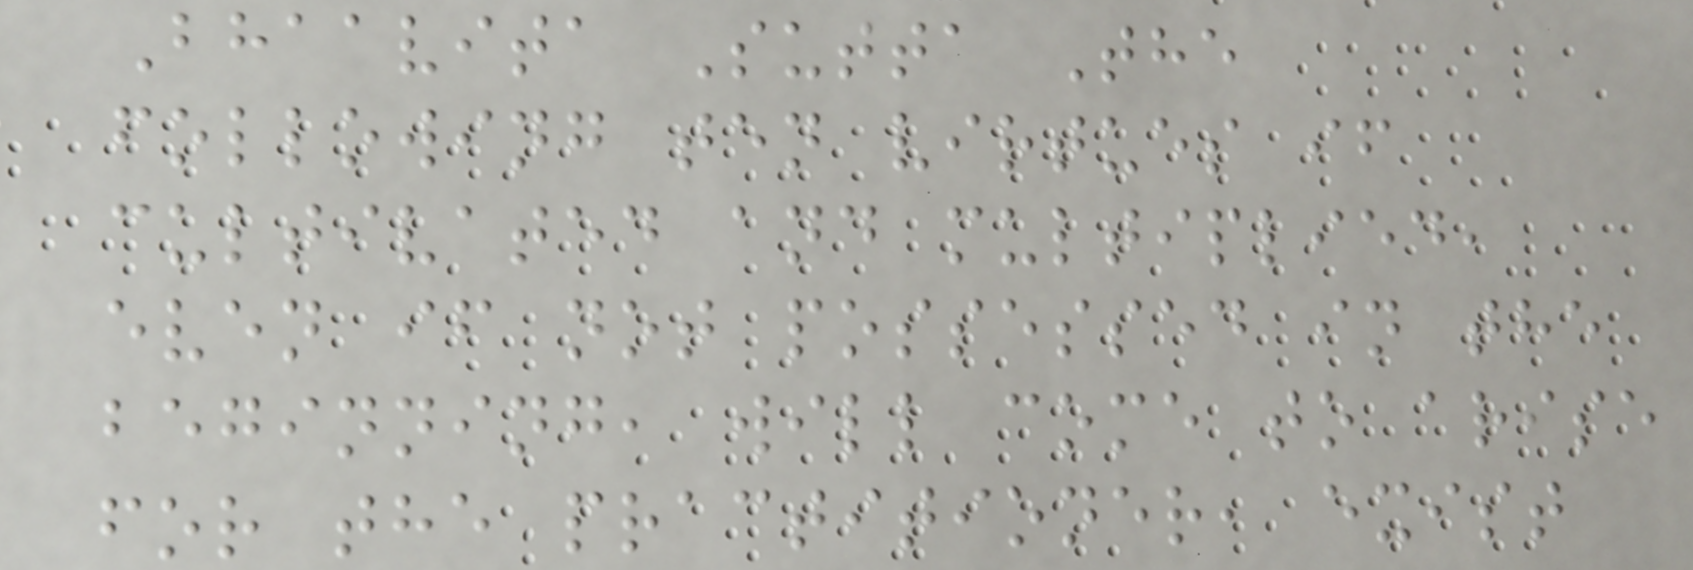Bhaavita Sutta The
following ten virtues if
cultivated and multiplied,
even if not possessed in the
beginning, will come to arise
for the practitioner, exist
